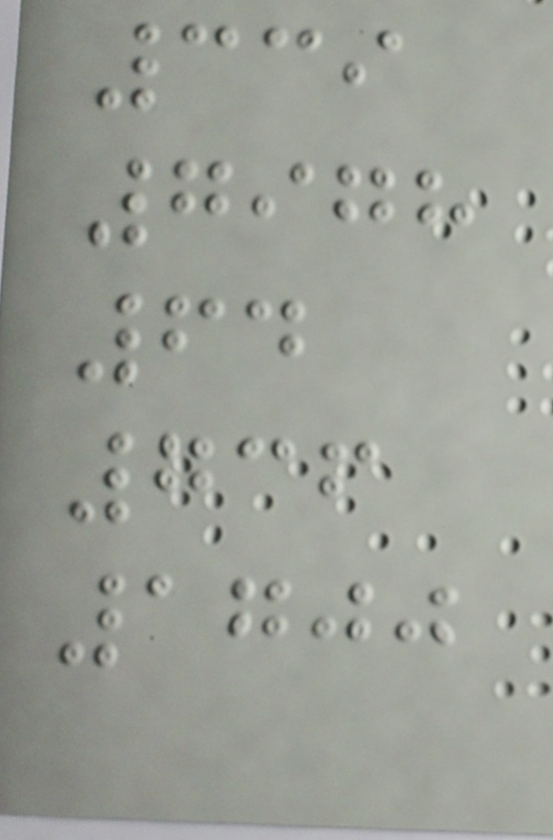339
7978
64
736
1700
